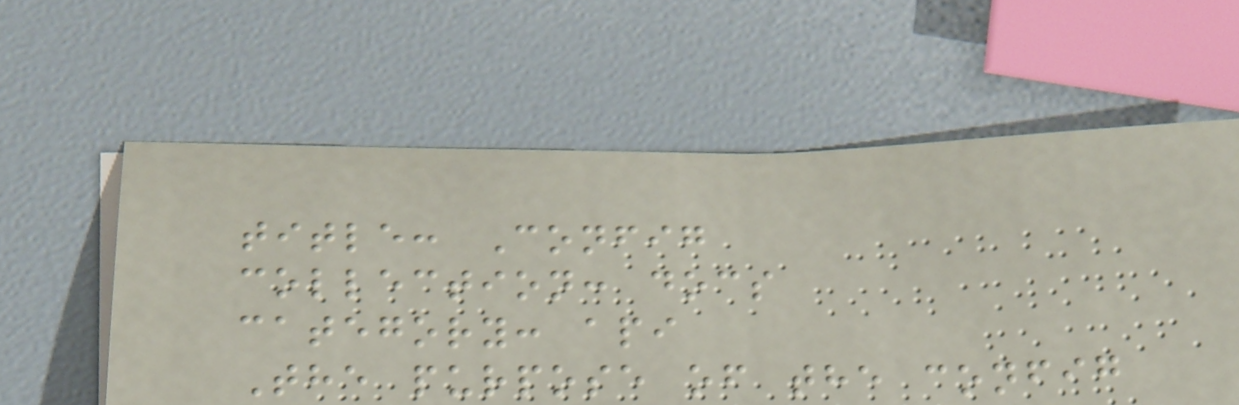title: Config
collection: docs
category: api
The purpose of the config
